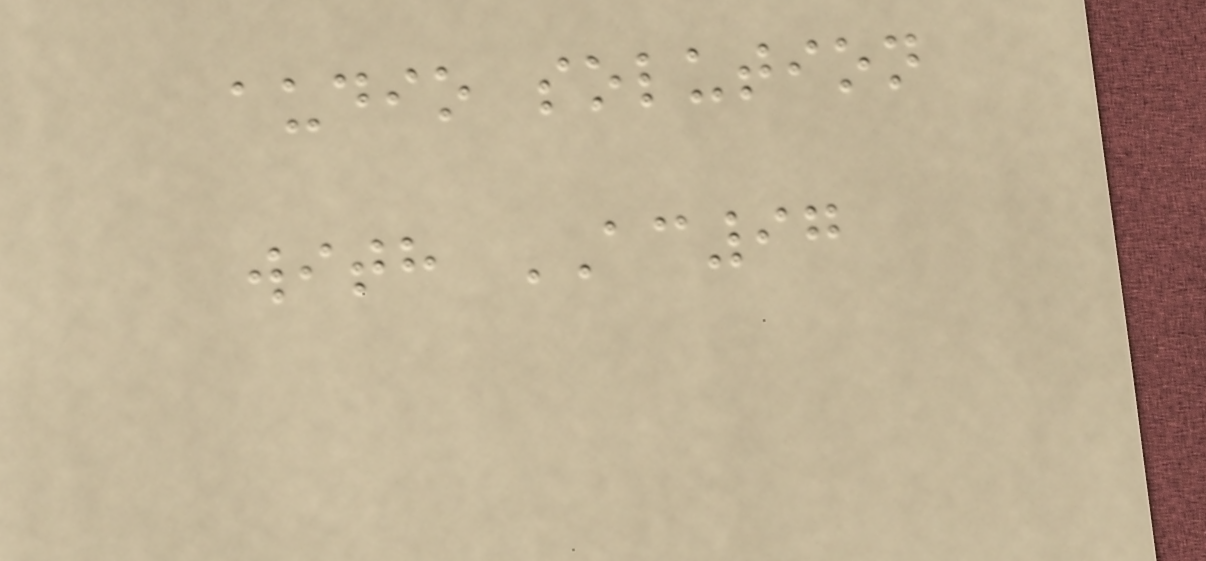audio solution
with AC97
